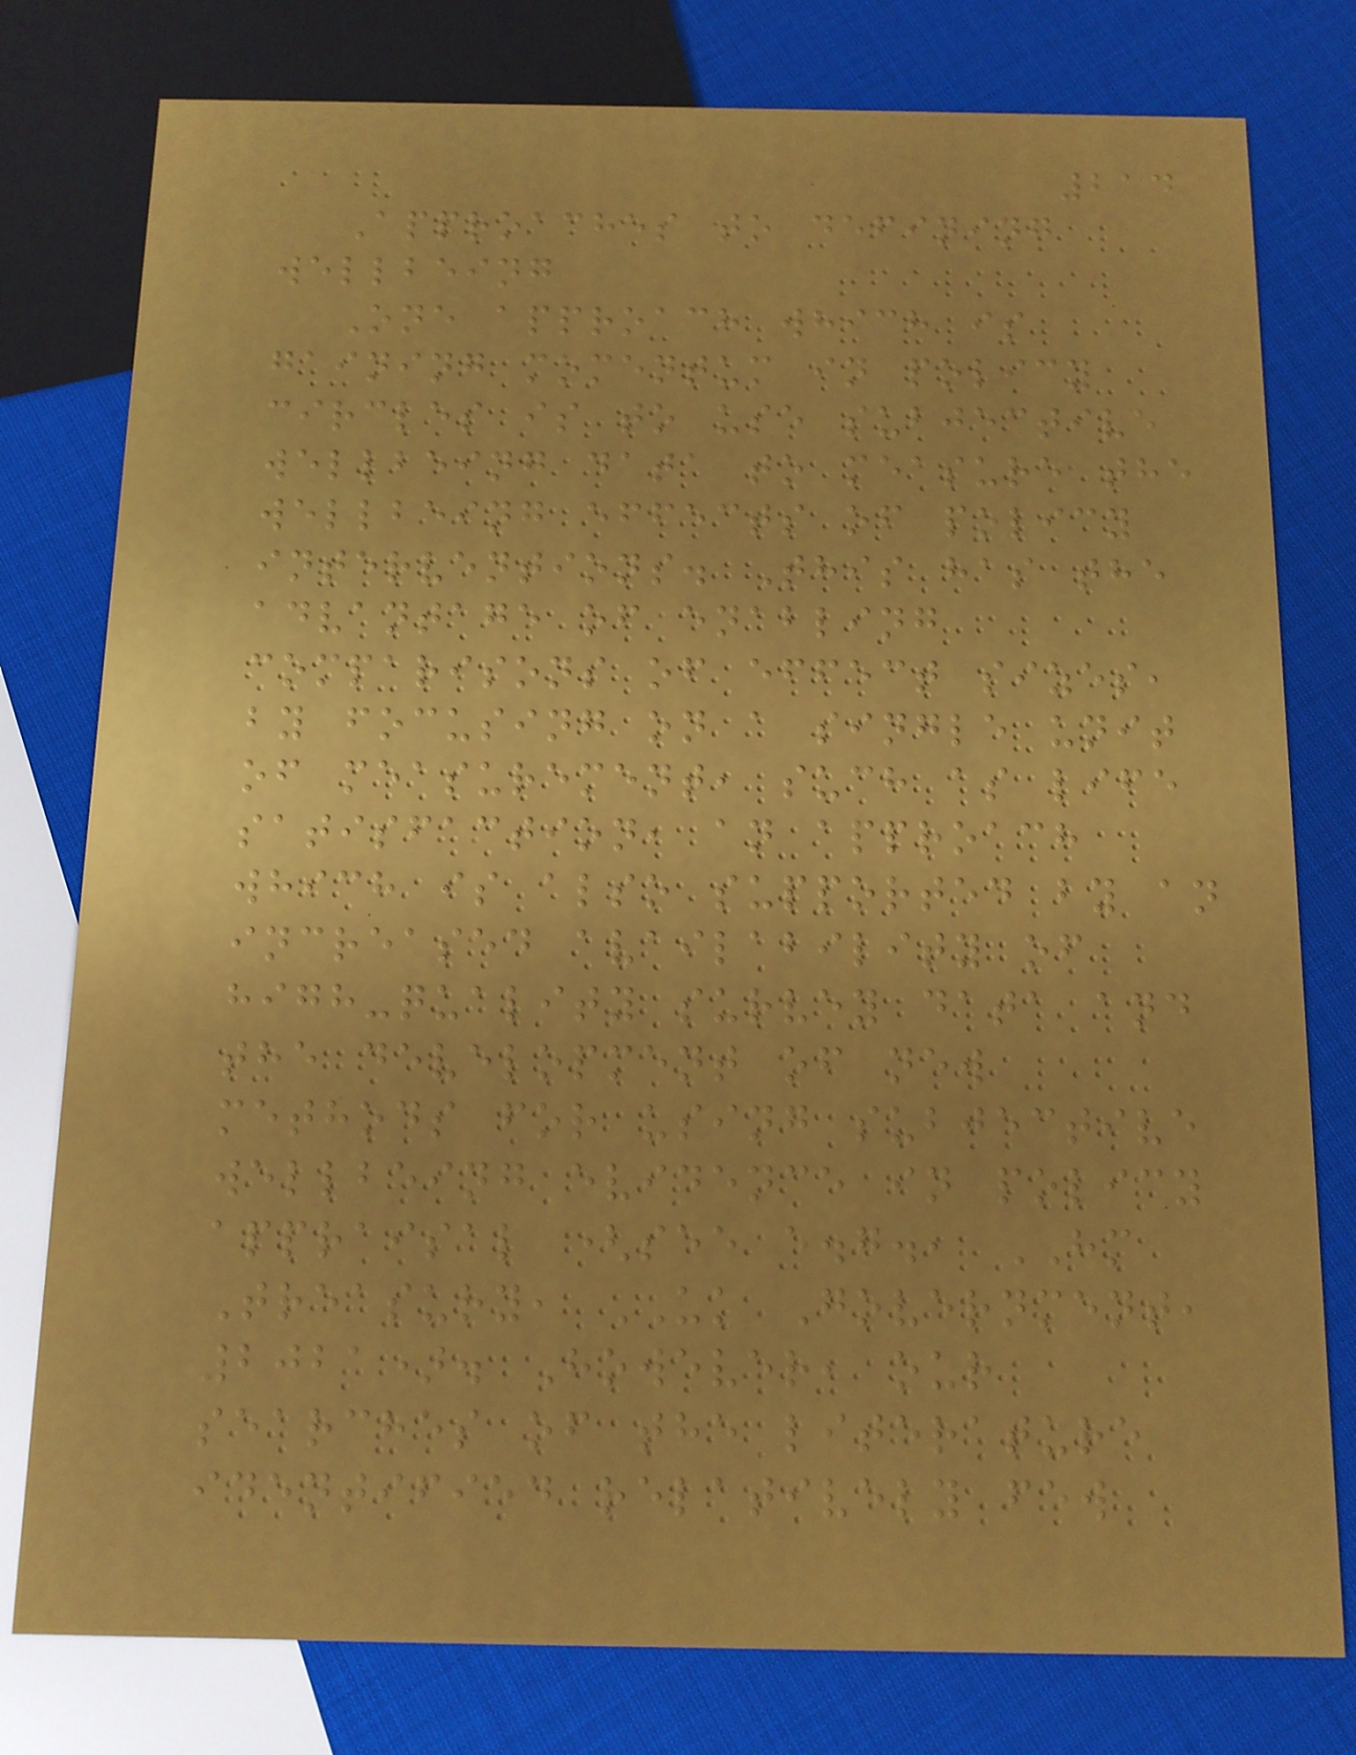214
Approaches to defining
wellbeing
One approach which is
gaining momentum in policy
circles is to use subjective
wellbeing data to measure the
wellbeing effects of policy
interventions. This has the
advantage of enabling
comparisons of effect sizes,
by focusing on a single unit
of measurement, such as life
satisfaction, an approach
which is also supported by an
increased availability of
high-quality survey data and
the development of new
methods for using subjective
wellbeing evidence in policy
appraisal (see e.g., HM
Treasury, UK Government,
2021). However, our
searches of the literature
identified relatively few
